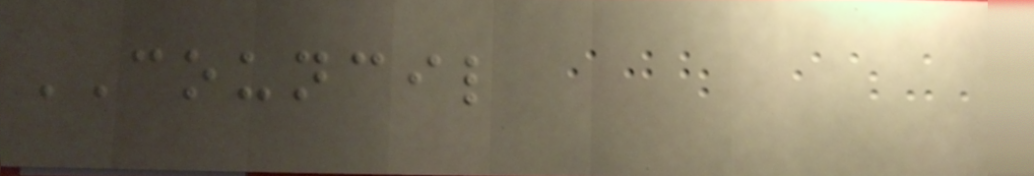COUNCIL
